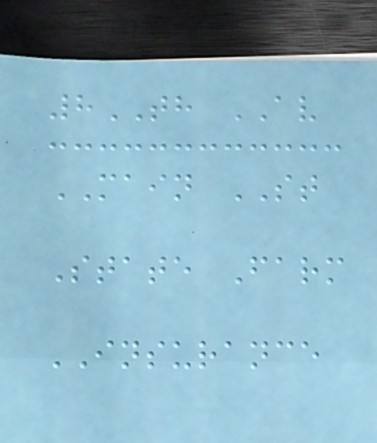8TH AV
MAIN ST
State Farm
INSURANCE
